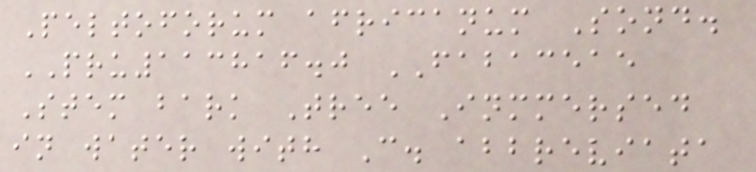Peltoforum africanum Sond.
PRU113816.0 FABACEAE
Stem bark Tree Inmmersed
in water with C. abbreviata
